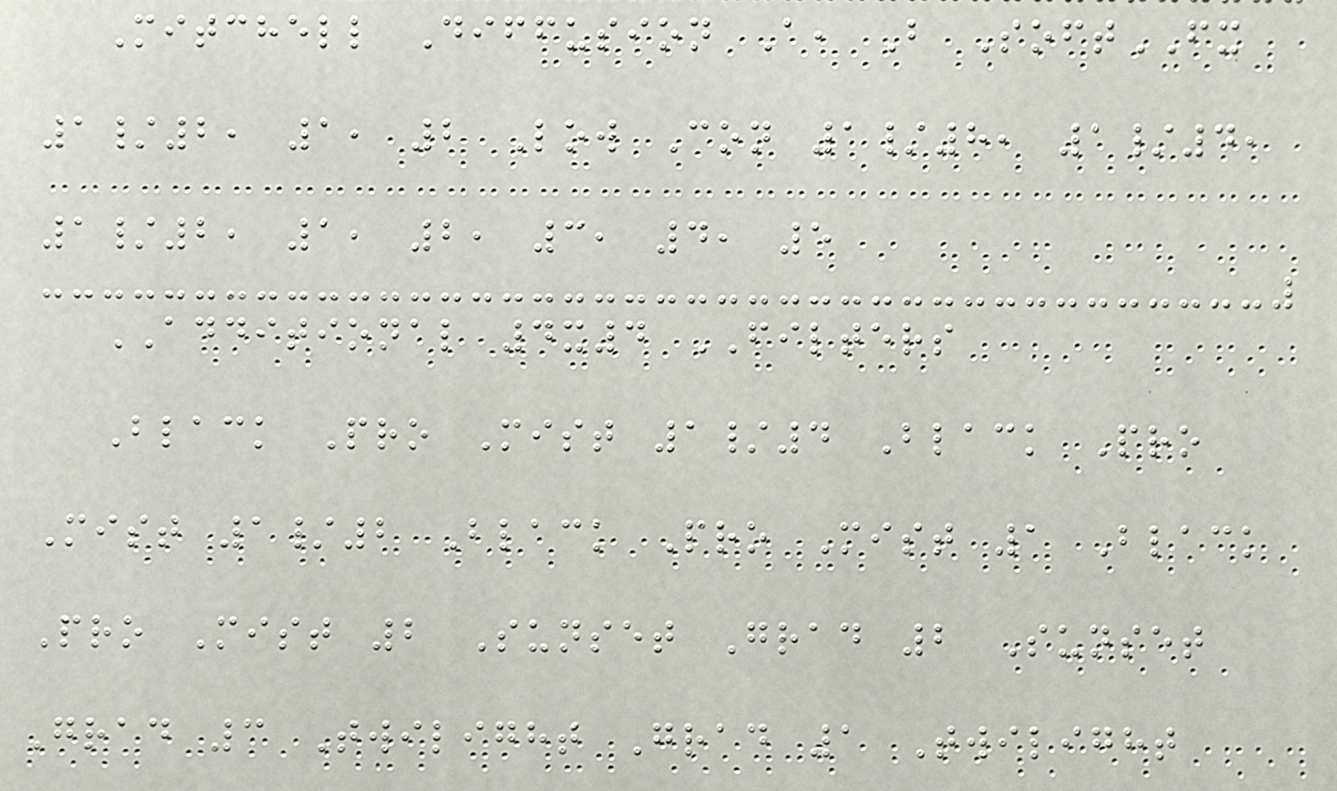Mitchell Diffusion A, B SoftFX
1/2, 1, 2 Low Con 1/8, 1/4,
1/2, 1, 2, 3, 4, 5
ADDITIONAL 4x4 FILTERS
Black Pro Mist 1/4 Black Pro
Mist 1/2 Black Pro Mist 1 Black
Pro Mist 2 Sunset Grad 2 Sunset
Grad 3 Twilight Grad 1 Twilight
